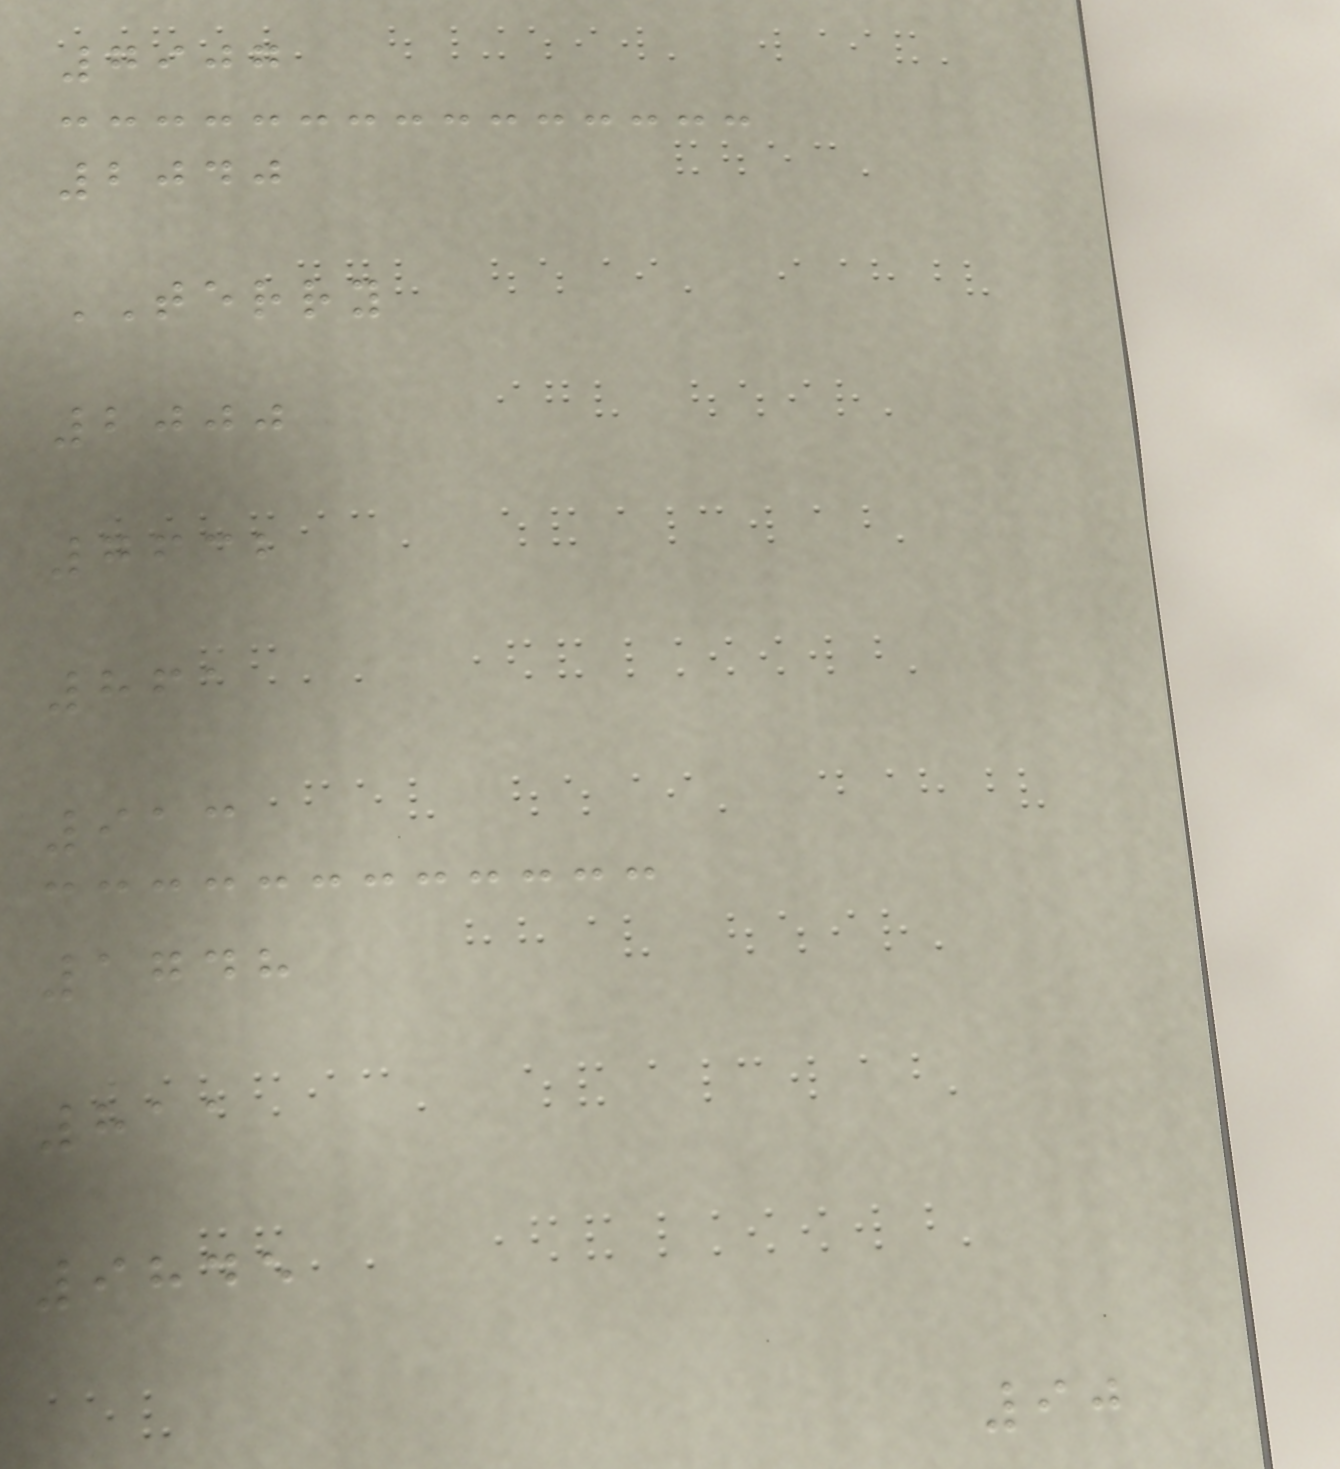7907
2040
TERRY
2000
7632
861
913
1748
811
9845
90
